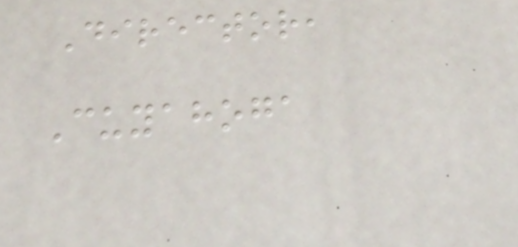Director,
Cuyahoga
